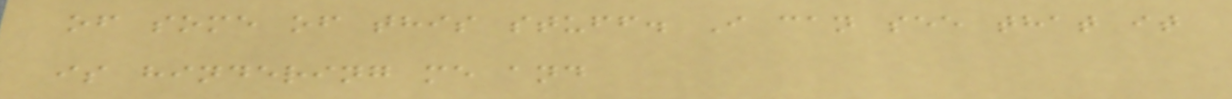of some of this stuff. I can see that it
is hindering me and
